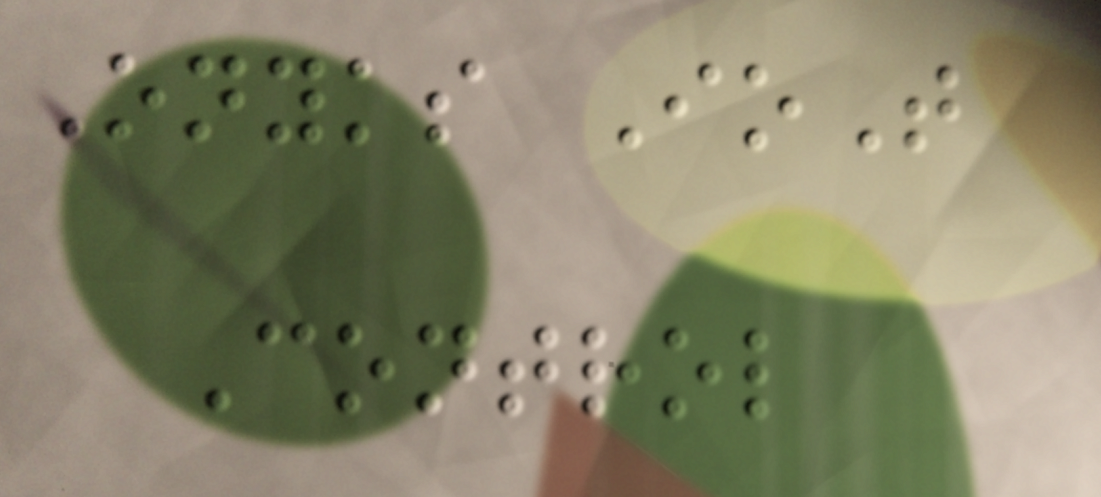Onyks IoT
Control
